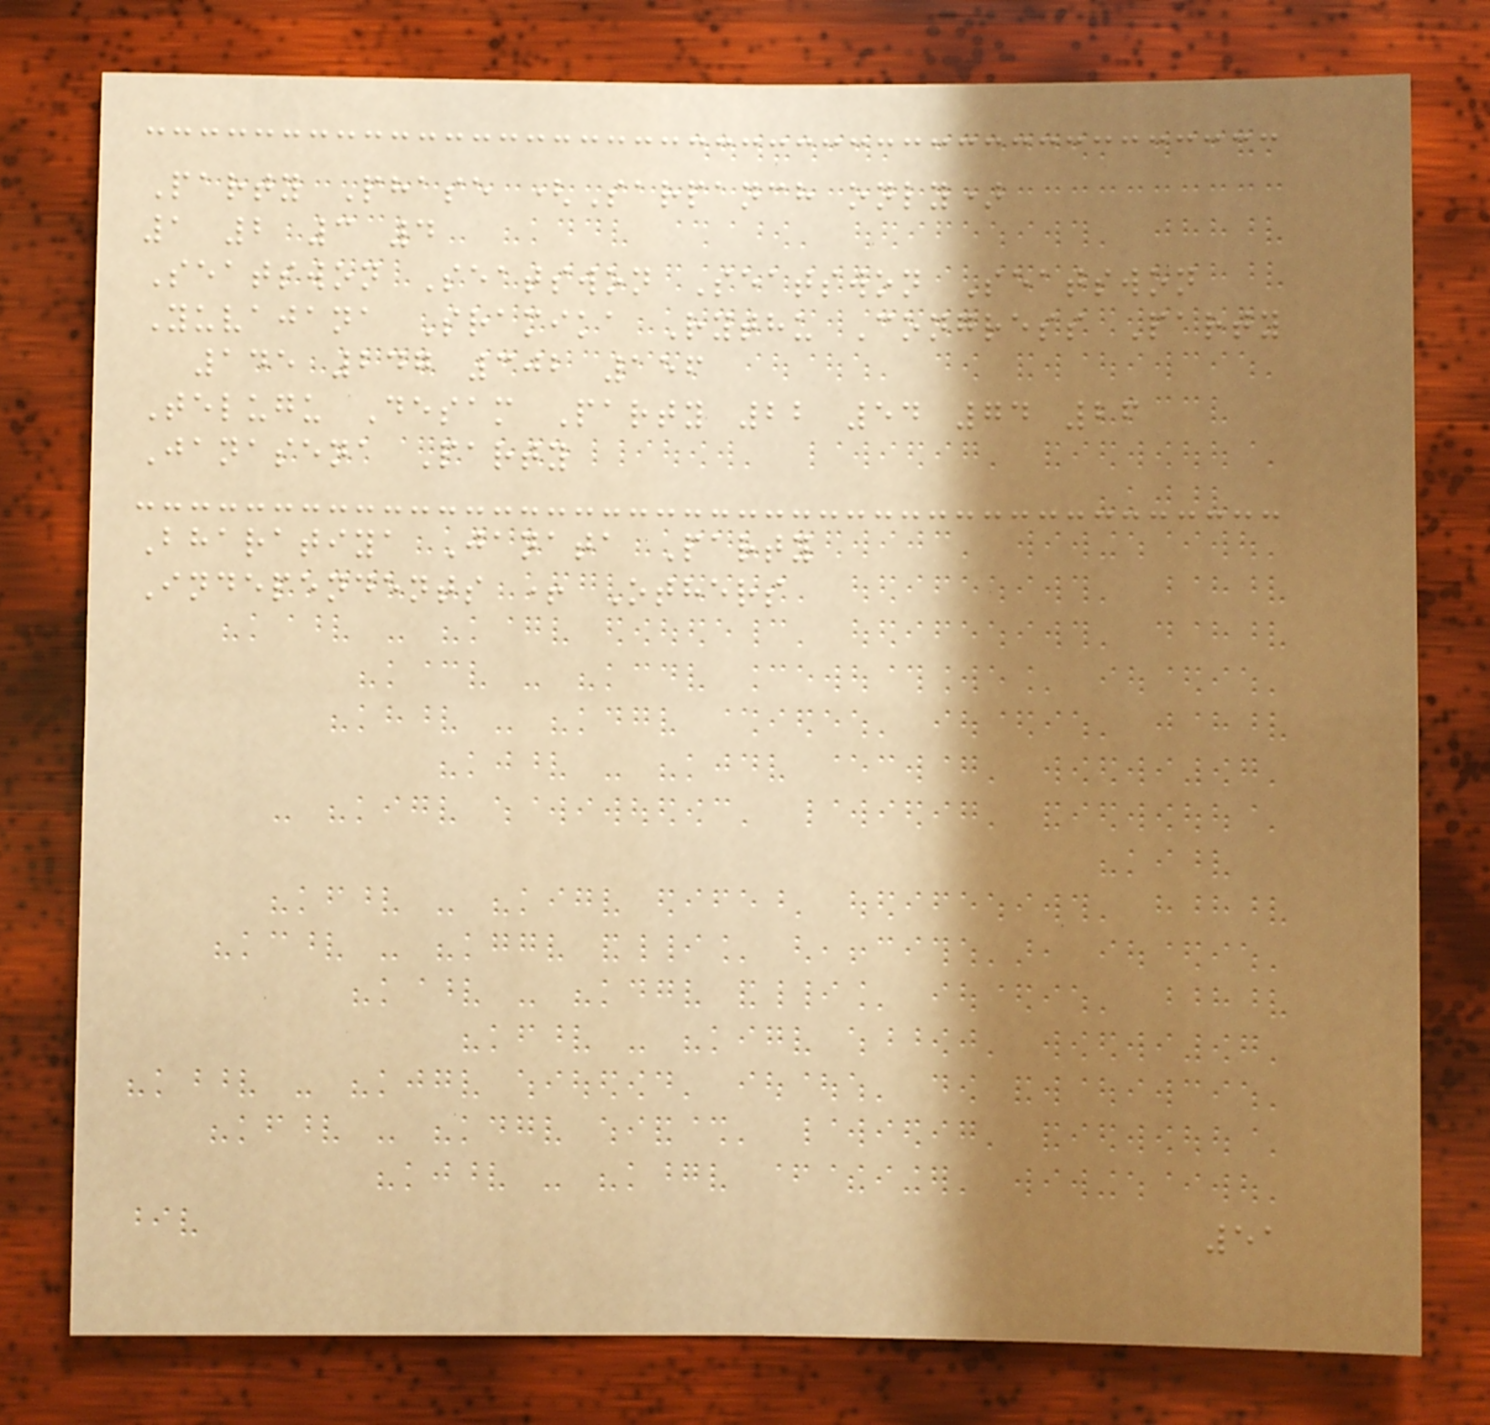Party Phase (Sarpanch only)
1 2 3 4
Seatswon Seatswon Seatswon Seatswon
Yuvajana Sramika Rythu Congress Party
145 247 302 156
Telugu Desam Party 22 54 74 26
Janasena Party
Bharatiya Janata Party
Independents + Others
51
